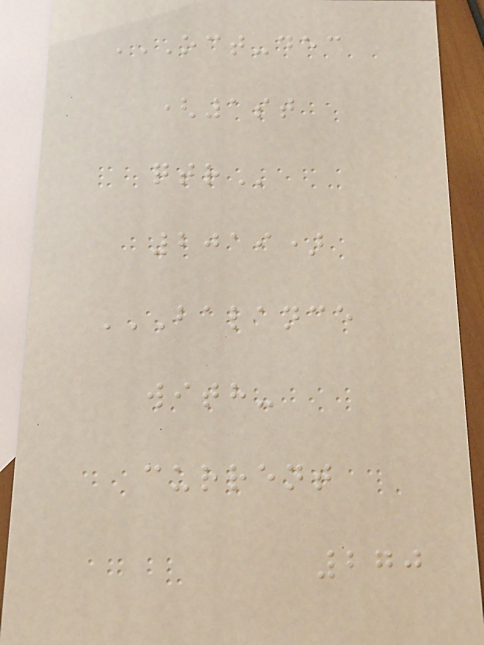OCT-DEC
(1ST
QTR
2019)
BALANCE
WITH-
CURRENT
270
